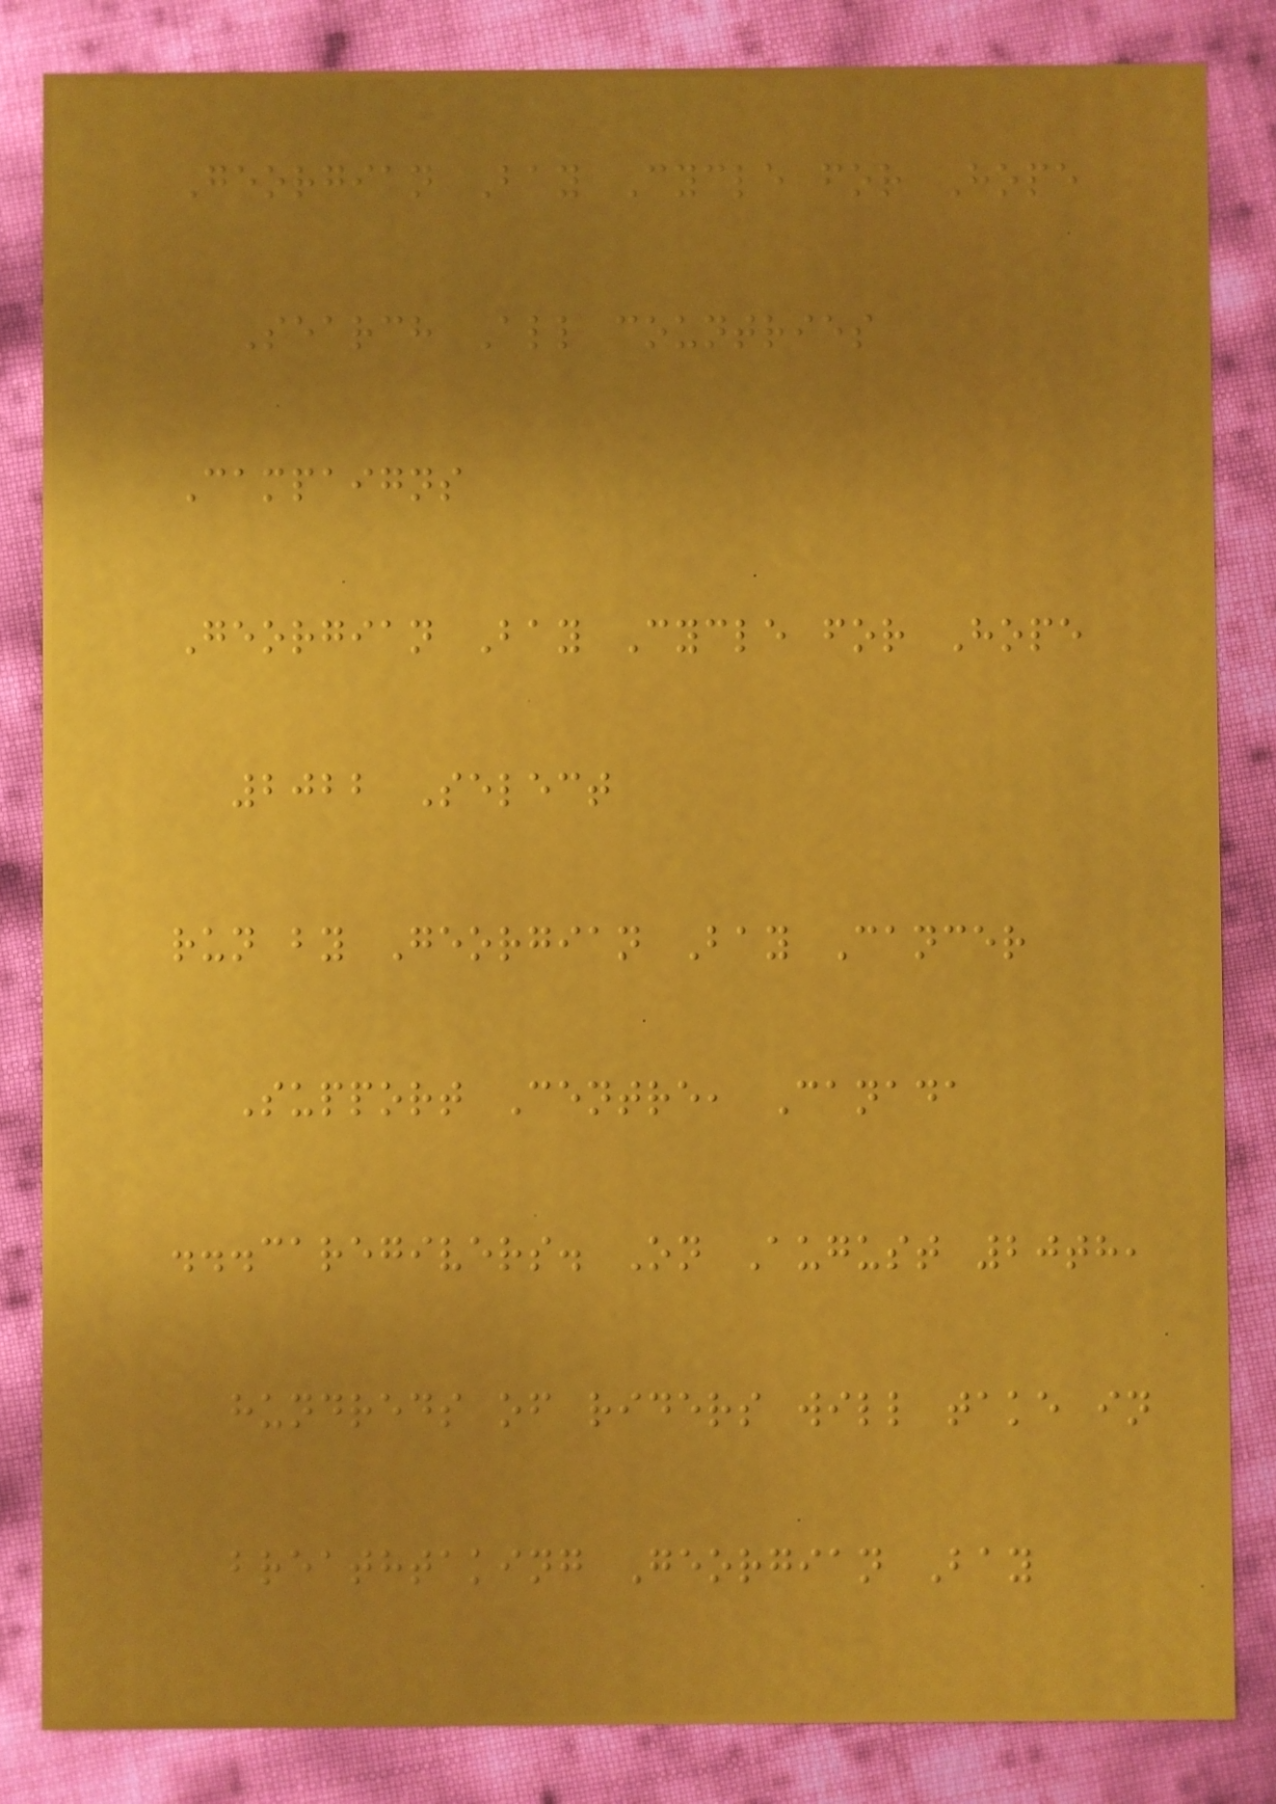Georgian Bay Cycle for Hope
Search All countries
Campaigns
Georgian Bay Cycle for Hope
2022 Select
run by Georgian Bay Cancer
Support Centre, Canada
...caregivers. On August 20th,
hundreds of riders will take in
breathtaking Georgian Bay
